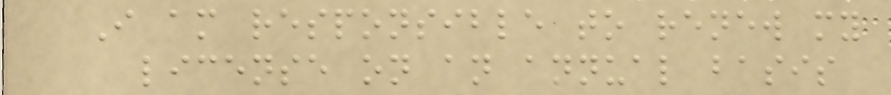I am responsible to renew my
license on an annual basis
